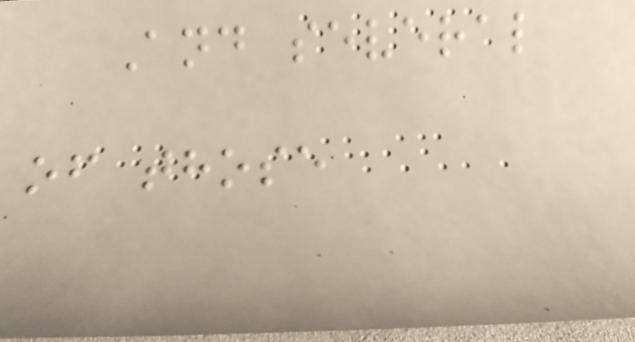And several
of those
